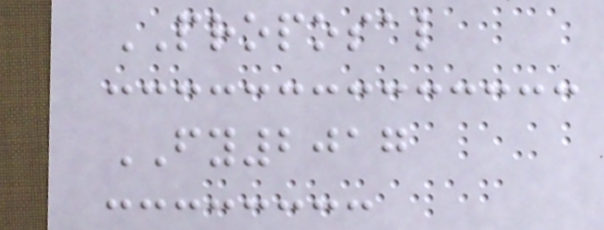PROPOSAL
FY2017
